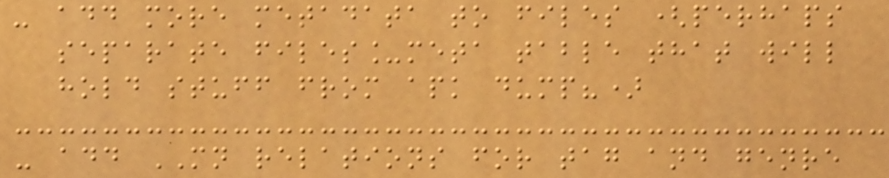- add more metadata to files (perhaps
separate files_meta table that will
hold stuff from apk dump?)
- add MN relations for tag and genre
